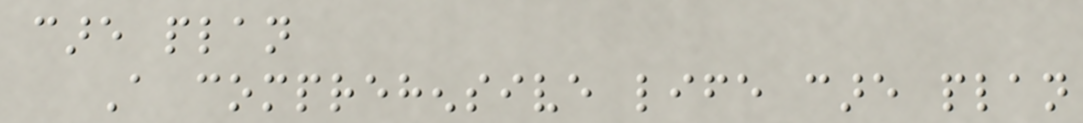care plan
A comprehensive life care plan
